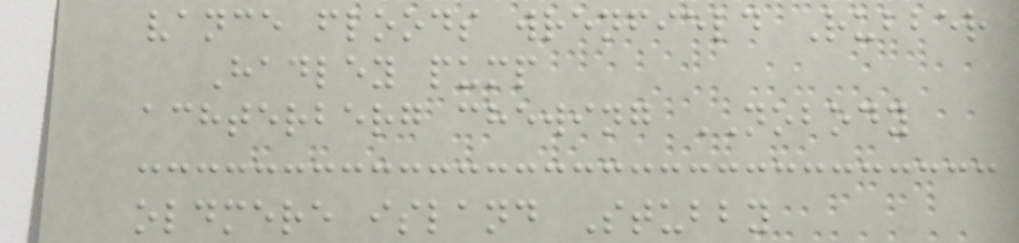vance floods wrenfield Rubber
Hadley pump
achterberg chewing NOBODY
oldmere island Stubby
